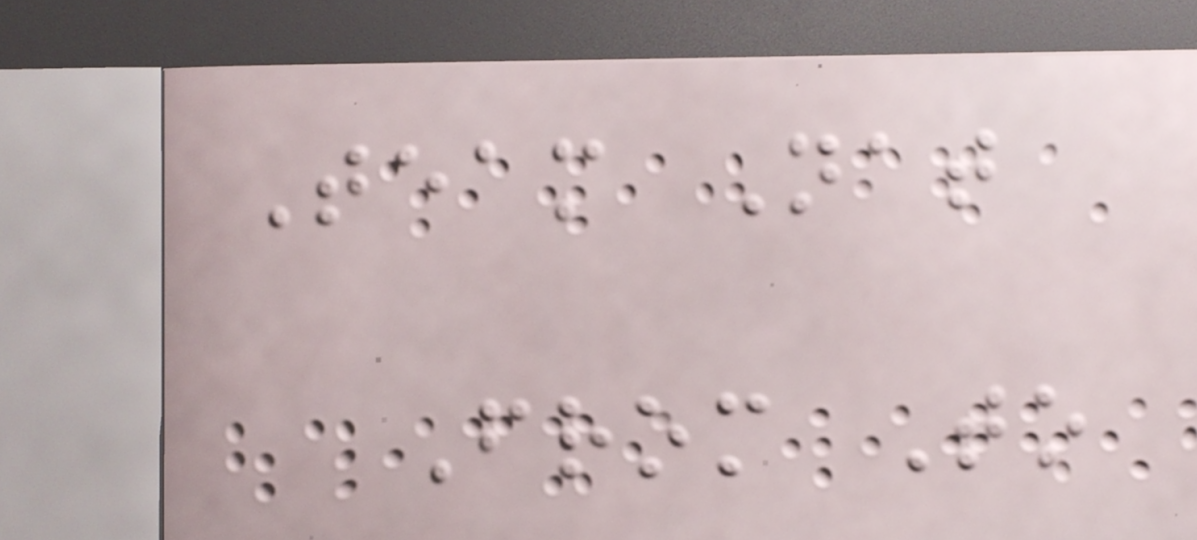Team Nat
From To
